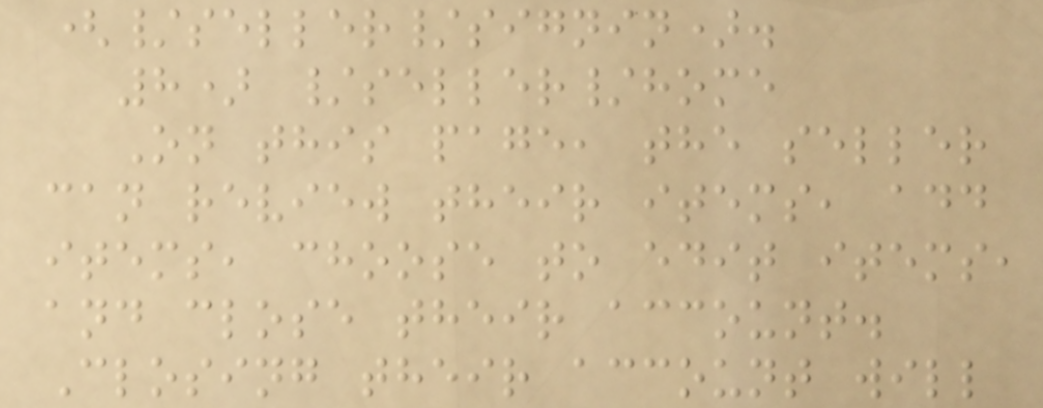(/seller/signin).
8) /seller/home
On this page, the seller
can review their items, add
items, choose to edit items,
and close their account.
Closing their account will
